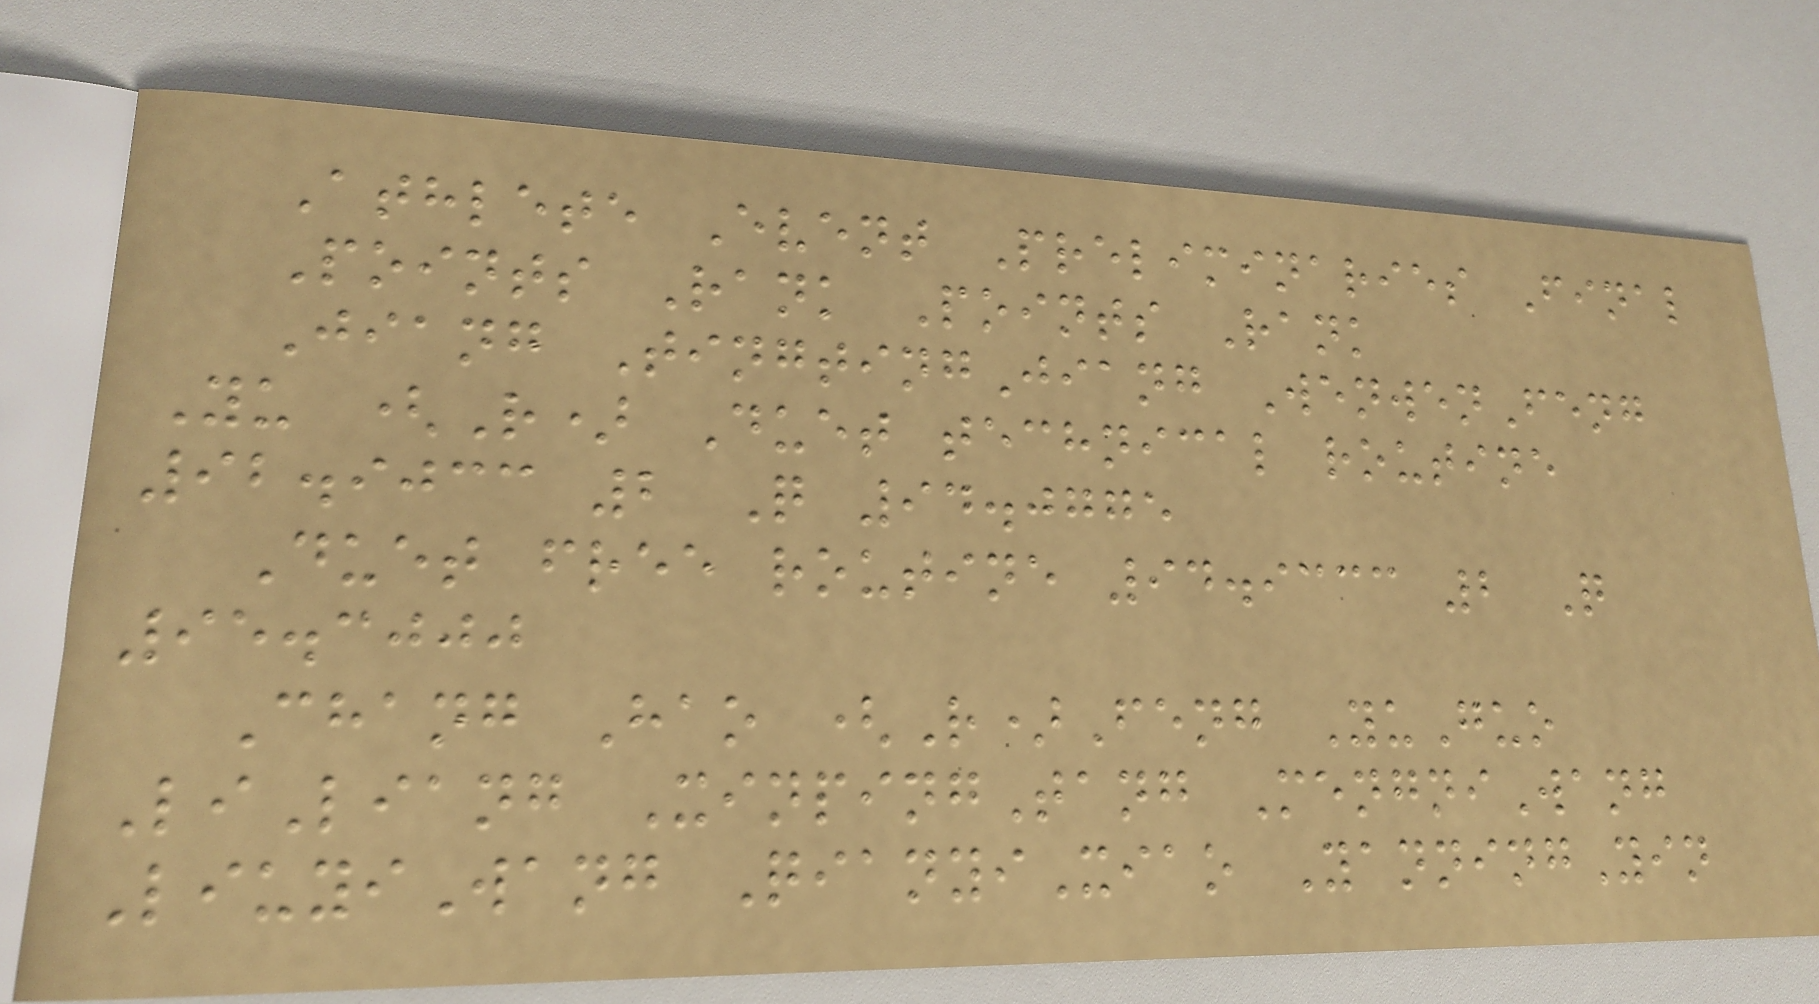Athlete Event Preliminaries Final
Points Rank Points Rank
Jiang TingtingJiang WenwenFeng
Yu (R) Duet technical routine
92.9033 2 Q 94.0775
Duet free routine 94.9333 2 Q
95.3000
Chang Hao (R)Feng YuGuo
LiLiang XinpingTang MengniWang
LiuyiWang QianyiXiao YanningYin
